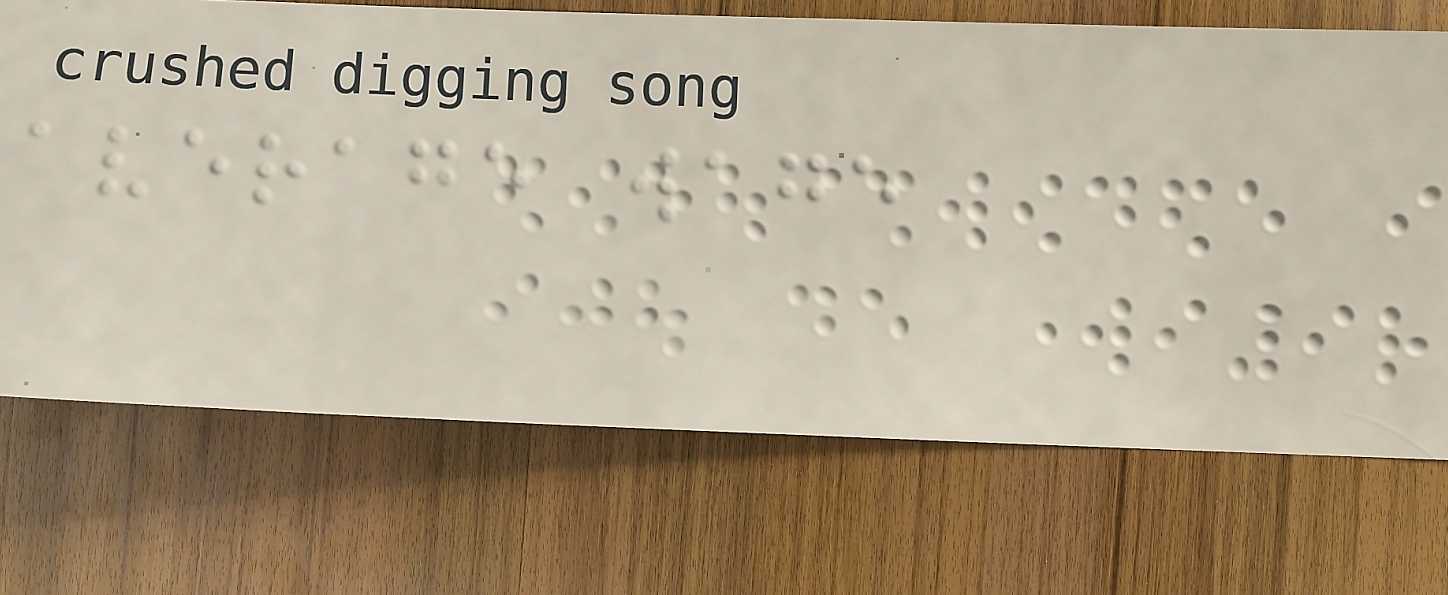average wage
